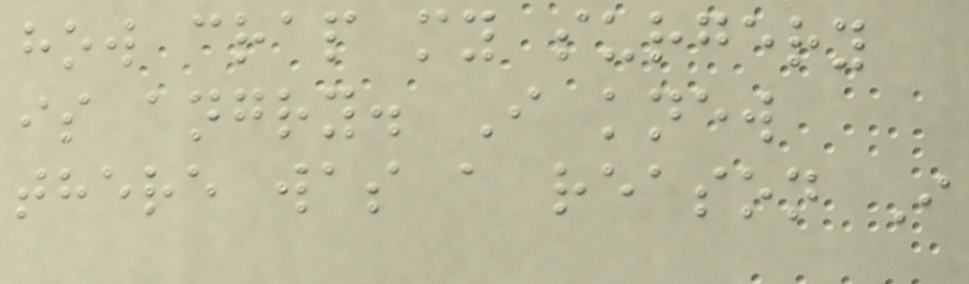how crap my surgery
is angry. I knew
there was a reason I
